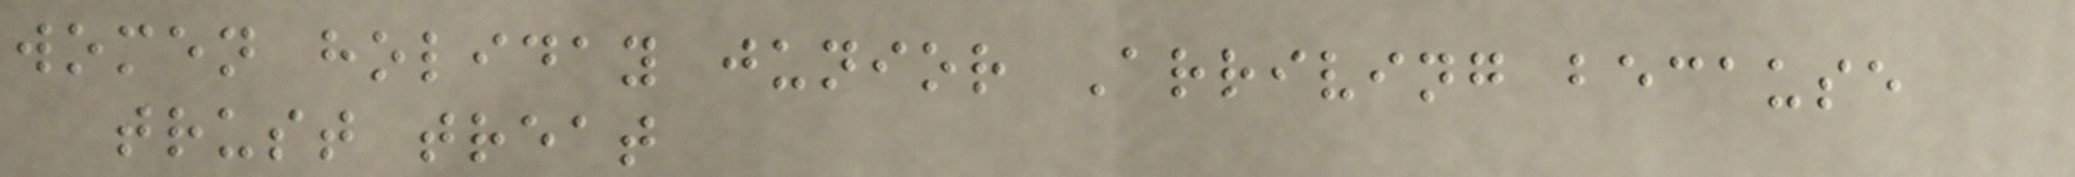women holiday junior Arriving because
trust treat
